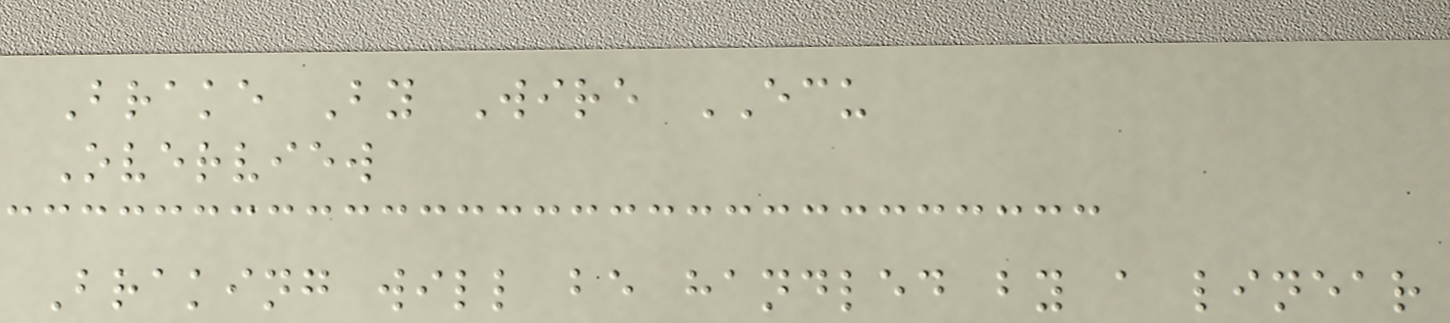Brake By Wire ECU
Overview
Braking will be handled by a linear
